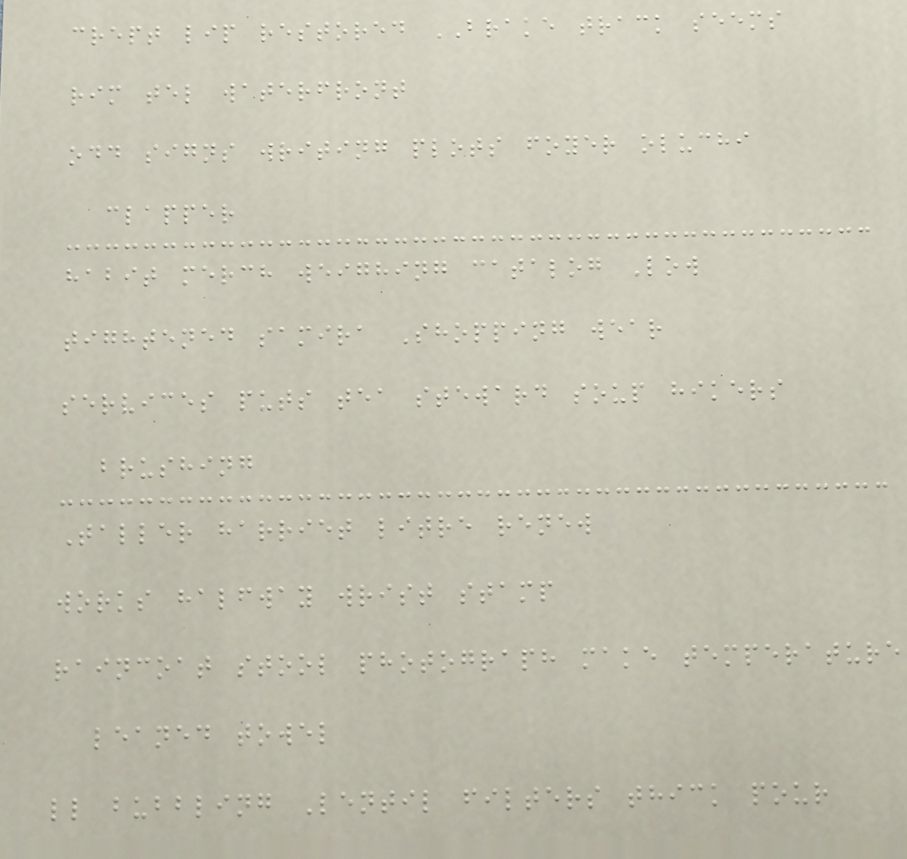crept lip restored BRAKE track seems
rim tel waterfront
odd signs writing plots foyer oluchi
clapper
habit merch weighing catalog Low
tightened samira Shopping wear
services puts tea steward soup hikers
brushing
Taller harriet litre renew
works halfway wrist stamp
raincoat stool photograph make temperature
leaned towel
ll bubbling Lentil filters thick pour
